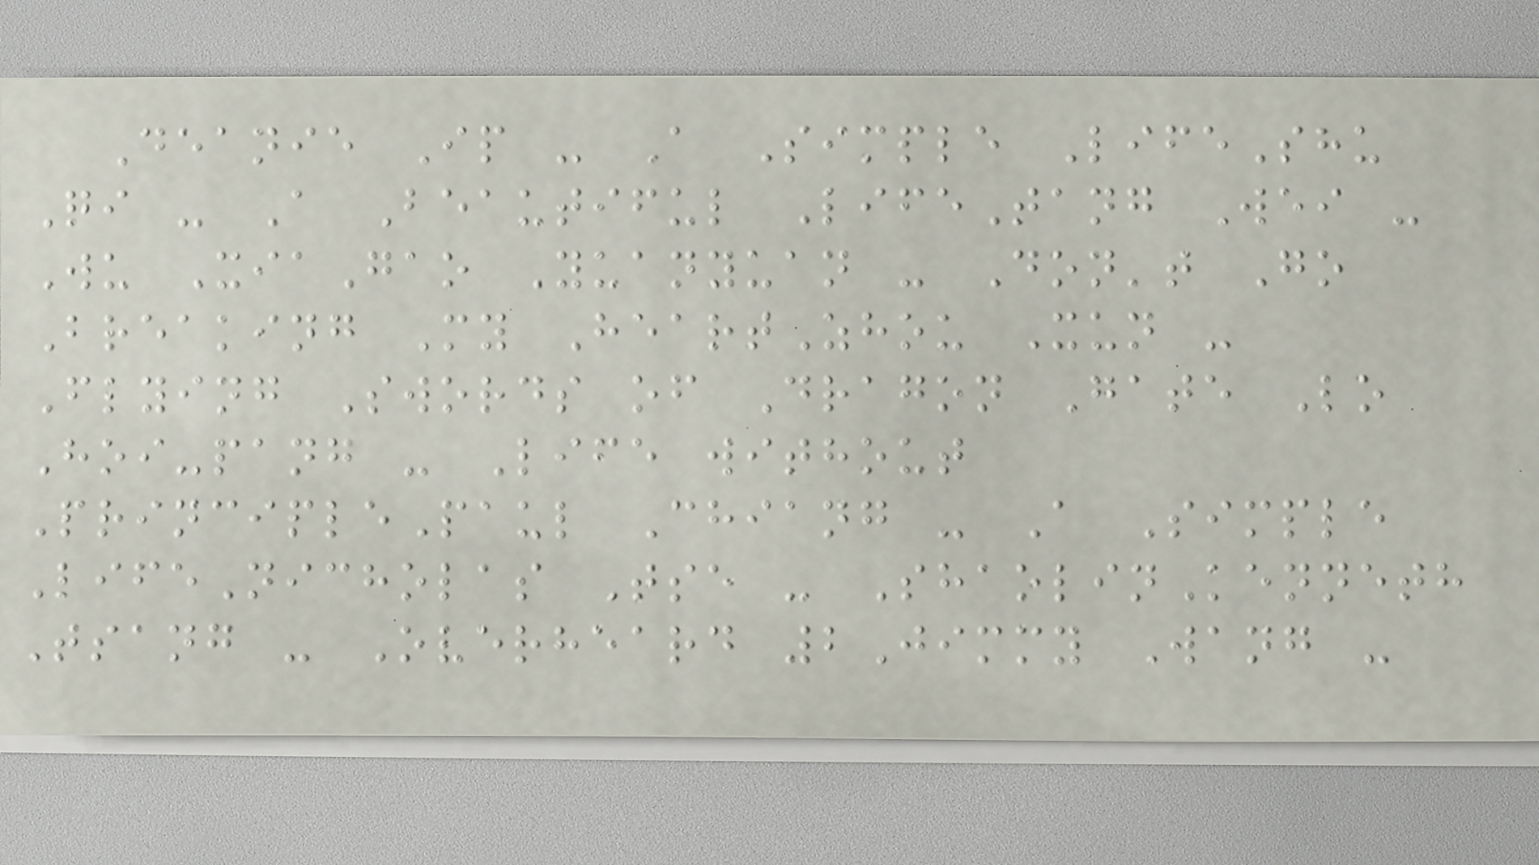Deanie Ip - A Simple LifeShu
Qi - A Beautiful LifeTang Wei -
Wu XiaGao Yuanyuan - Don't Go
Breaking My HeartZhou Xun -
Flying Swords of Dragon Gate Lo
Hoi-pang - Life without
PrinciplePaul Chiang - A Simple
LifeNicholas Tse - ShaolinKenneth
Tsang - Overheard 2Jimmy Wang -
